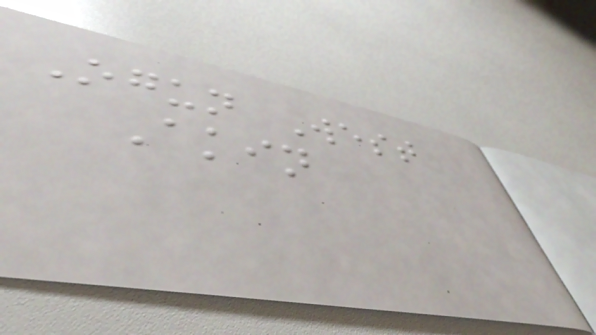Ogun West
Akin
